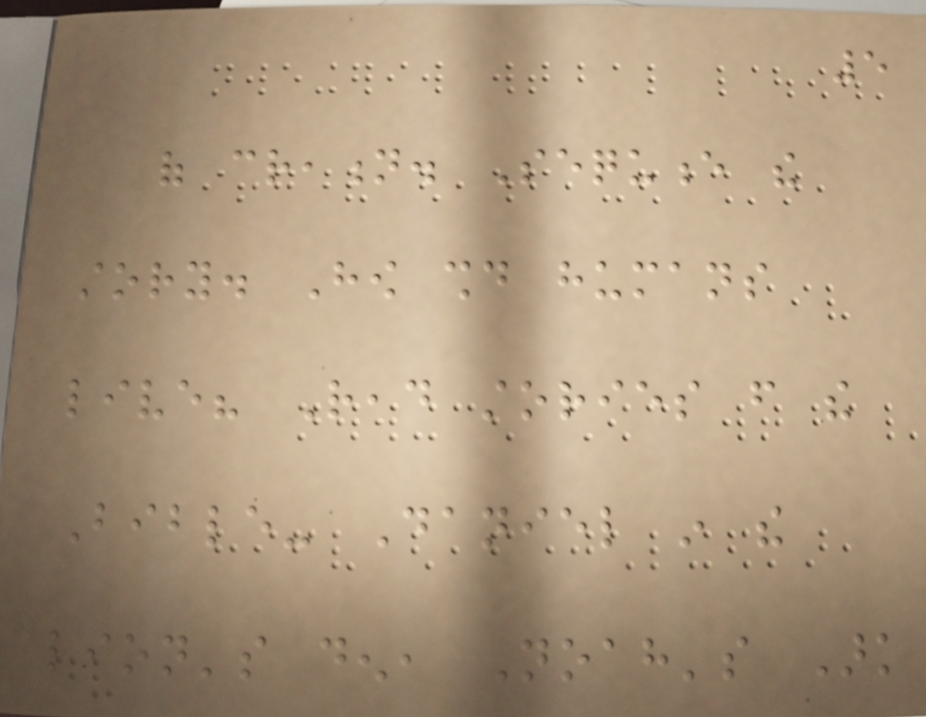5
of creation. Sequence the
story. How should humans
live? Read stories from the
Bible- Daniel in the
lion's den, Noah's Ark
